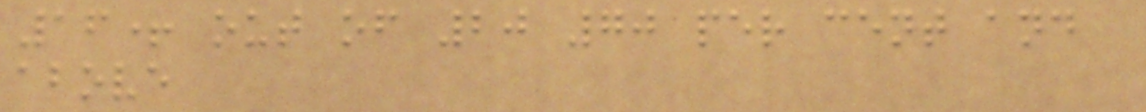16+ out of 20 70 per cent and
above
